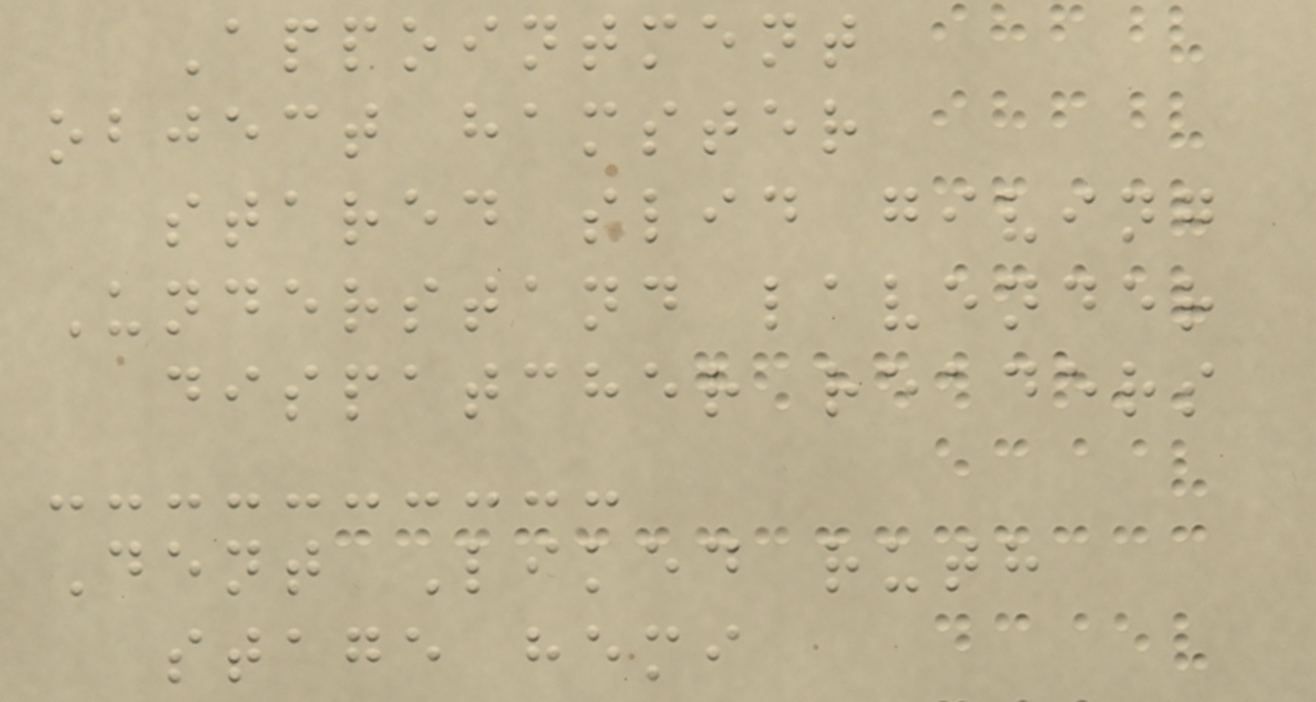Appointment
object hamster
stared slid giving
Understand lavender
dispatcher readers
Dent Liked ruth
stage hemi
